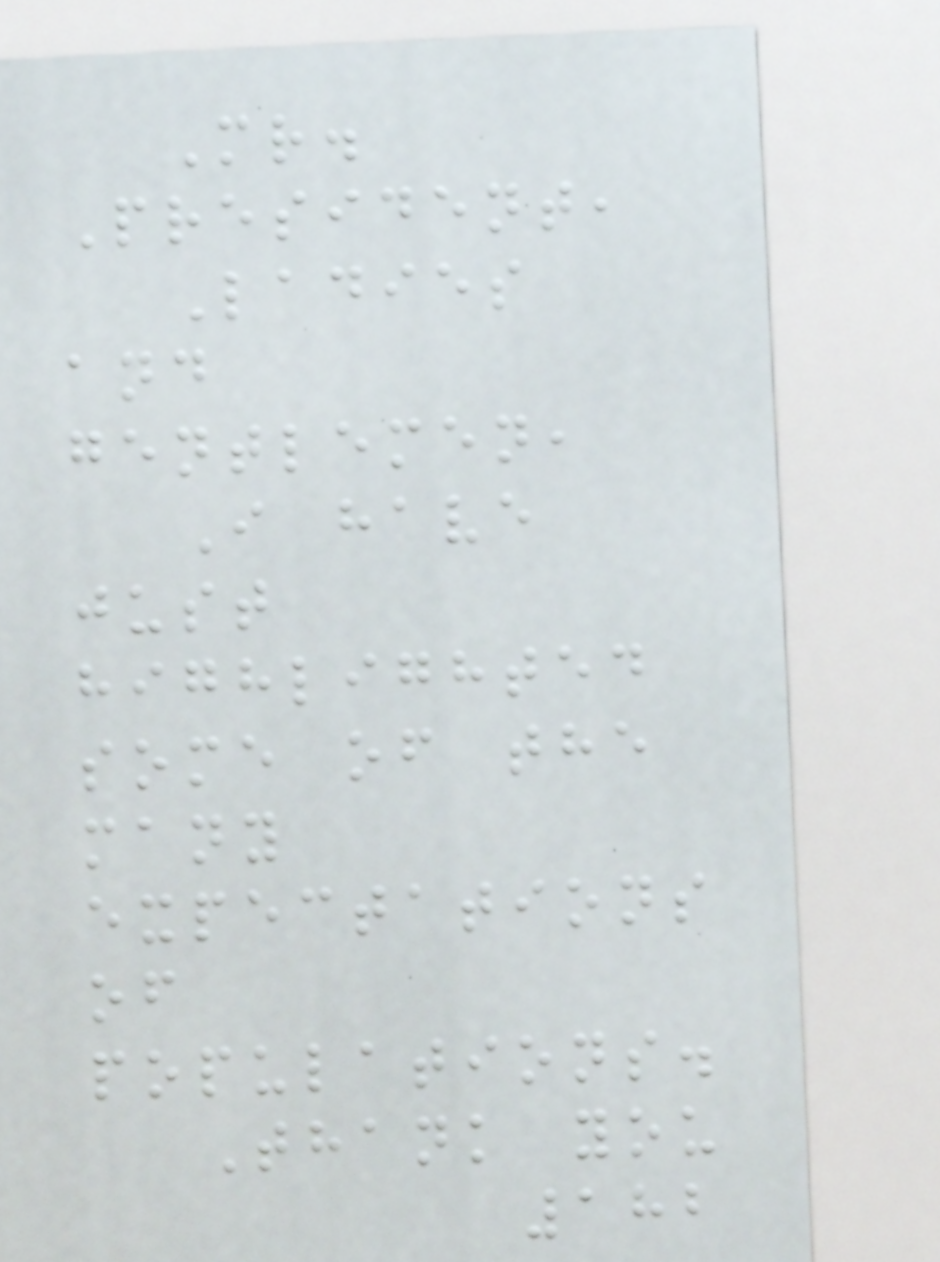Mr.
President,
Ladies
and
gentlemen,
I have
just
highlighted
some of the
many
expectations
of
populations.
Thank you
182
